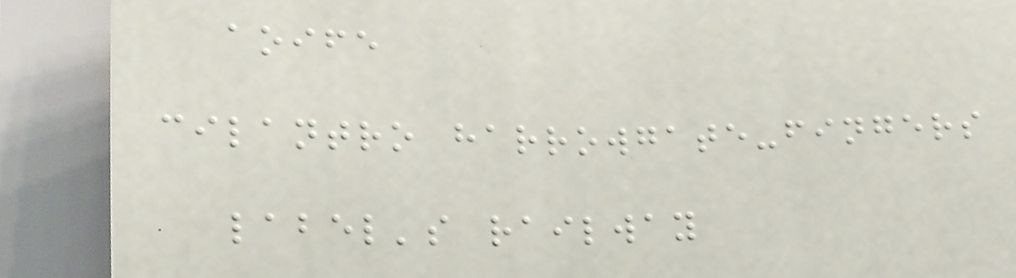aoife
cilantro harrowgate-fingers
label's railway
